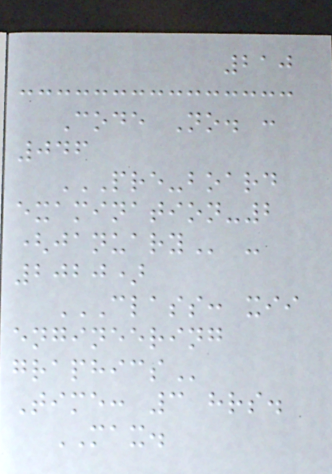210
Code No. :
046
PRE-BOARD
EXAMINATION-2
(JANUARY -
2020)
CLASS: XII
ENGINEERING
GRAPHICS
Time: 3 hrs.
MAX.
